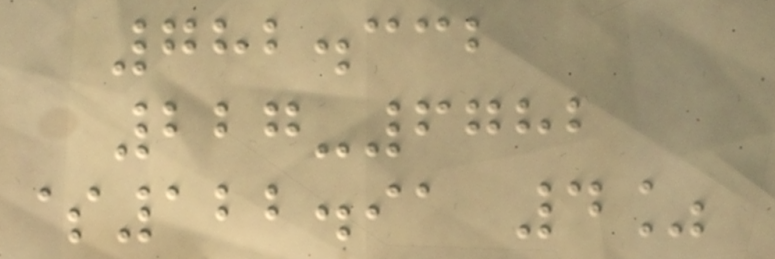782.332
227-6782
$122.91 4%
